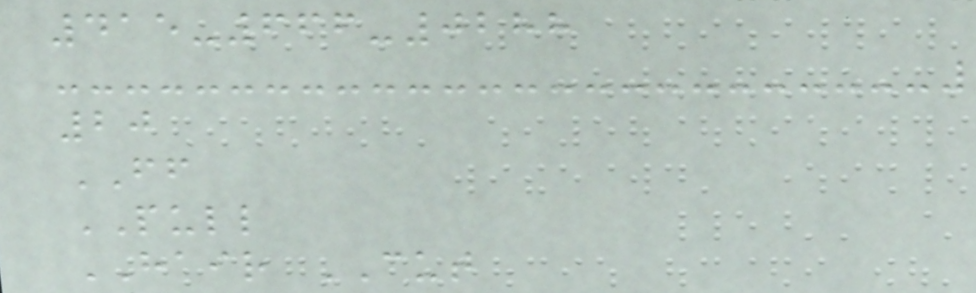415-666-0288
20
FF
PULL
HAIR CUT
